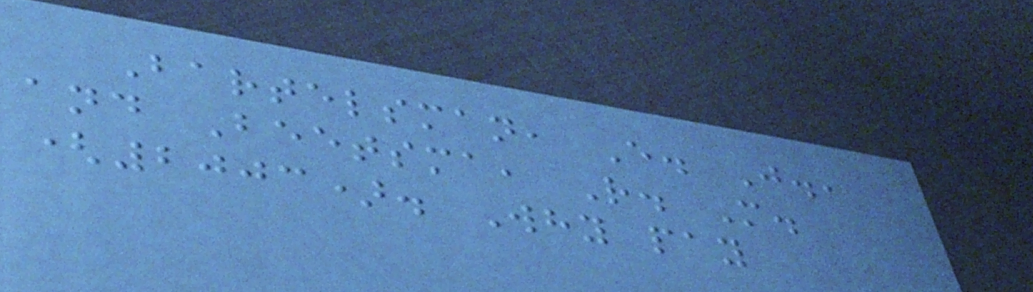Bartelsman, E. J.,
and Beetsma, R. M.
(2003). Why pay
